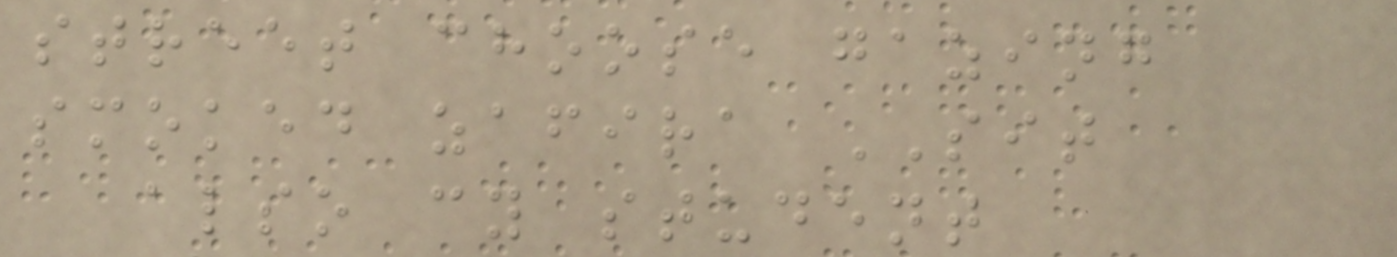street choose gazing
smoked zafira SIT
also cy student
